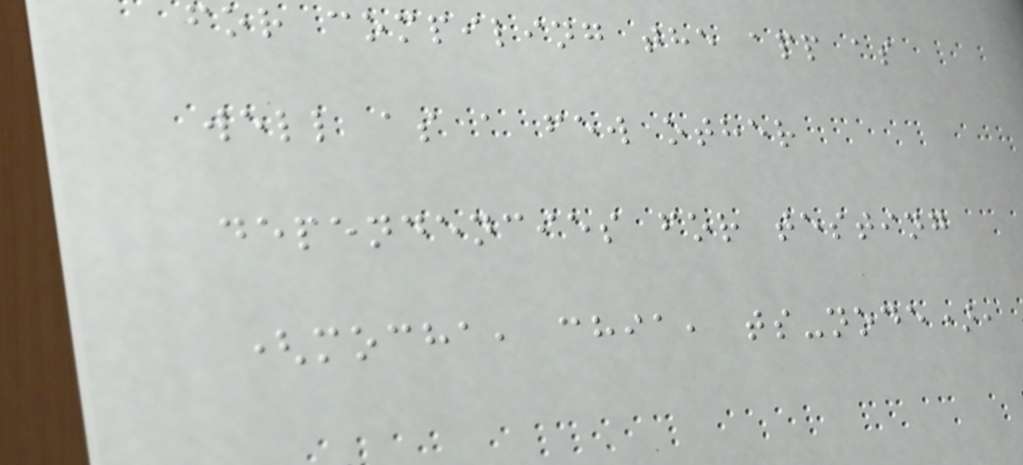for compiling the app as
well as a few other
dependencies for testing
(mocha, chia, ts-node),
